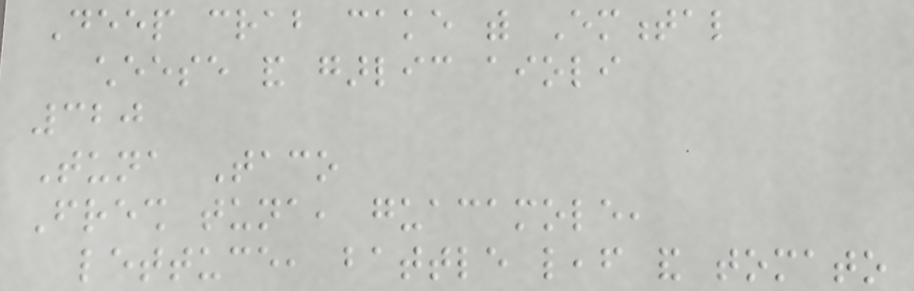Deep crab cake with Emmental
cheese and garlic aioli
320
Tuna Taco
Fresh tuna, guacamole,
lettuce, battle leaf and tomato
